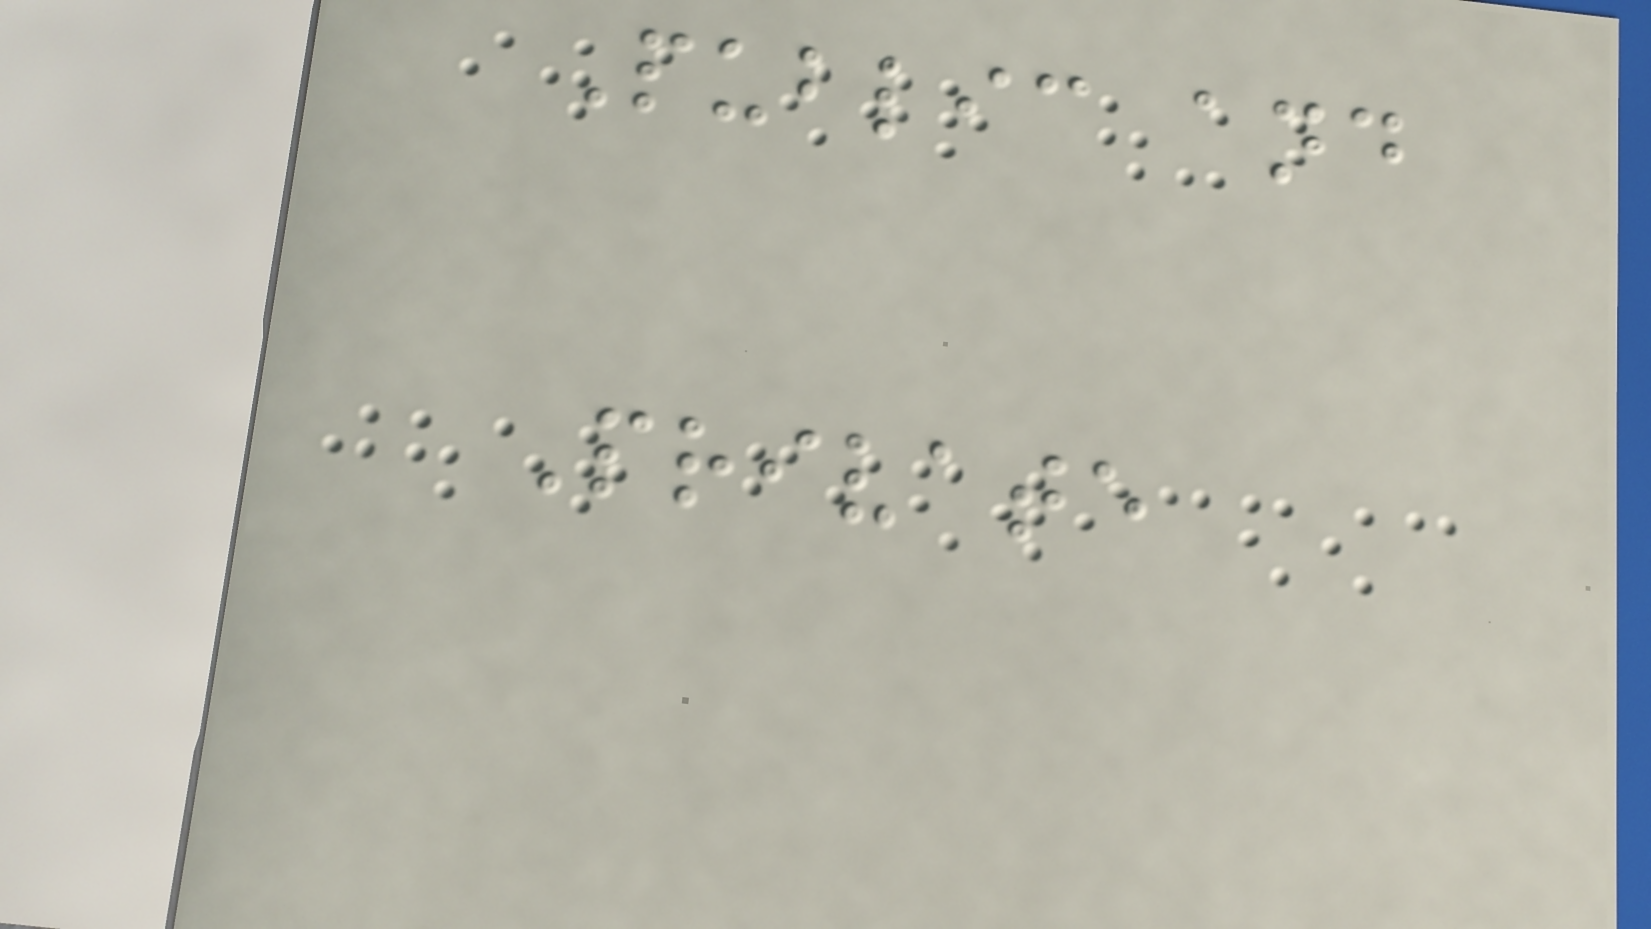Public and
Private
